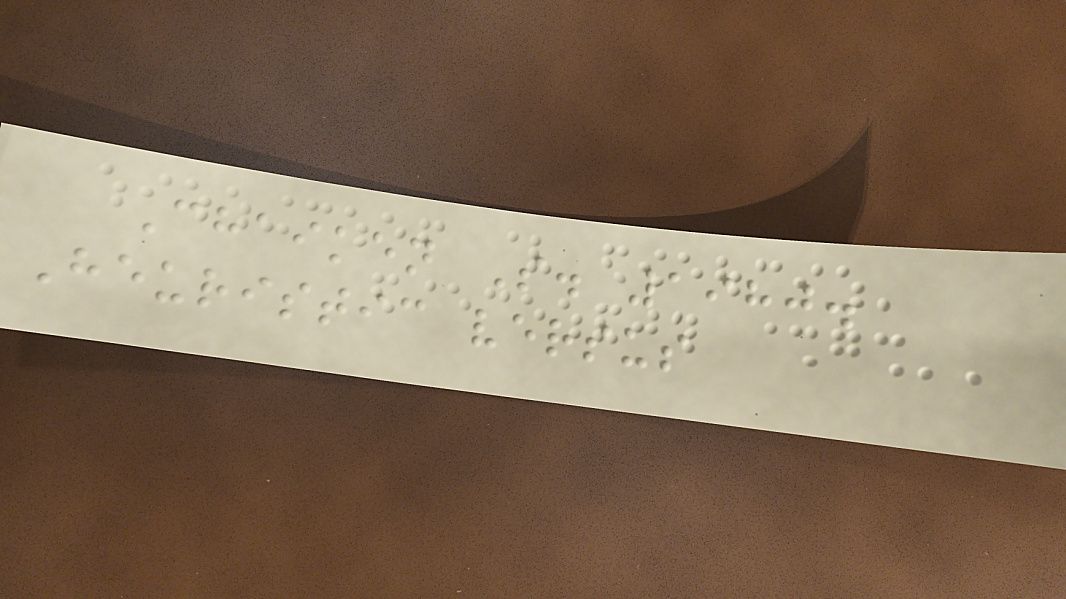Chaiken S. 1980.
Heuristic versus
